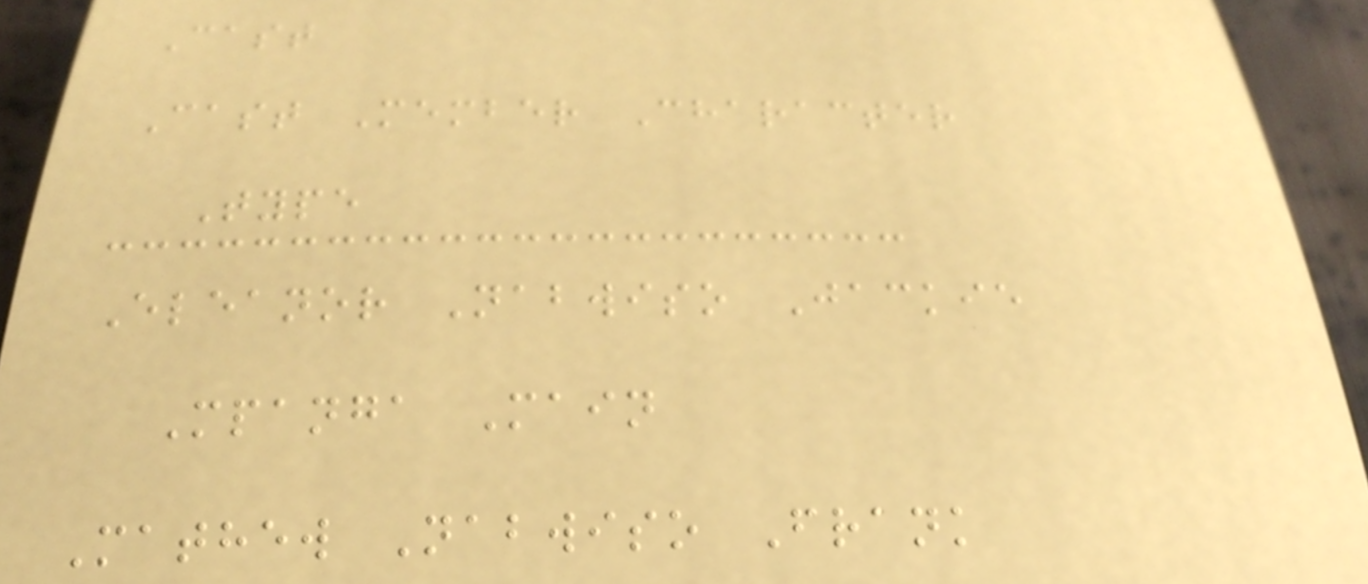Cast
Cast Member Character
Type
Eleanor Nabwiso Jackie
Mpanga Main
Mathew Nabwiso Frank
